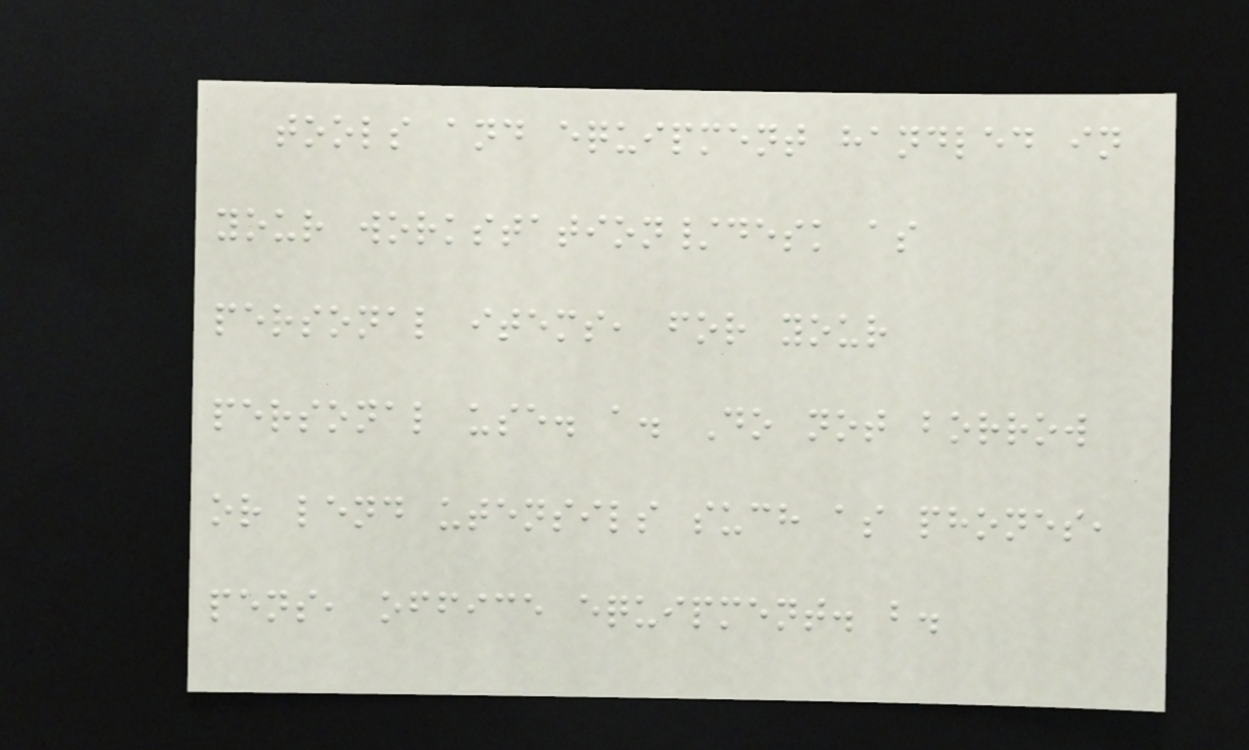tools and equipment handled in
your workstation/desk as
personal items, for your
personal use. a. Do not borrow
or lend utensils such as phones,
pens, office equipment. b.
